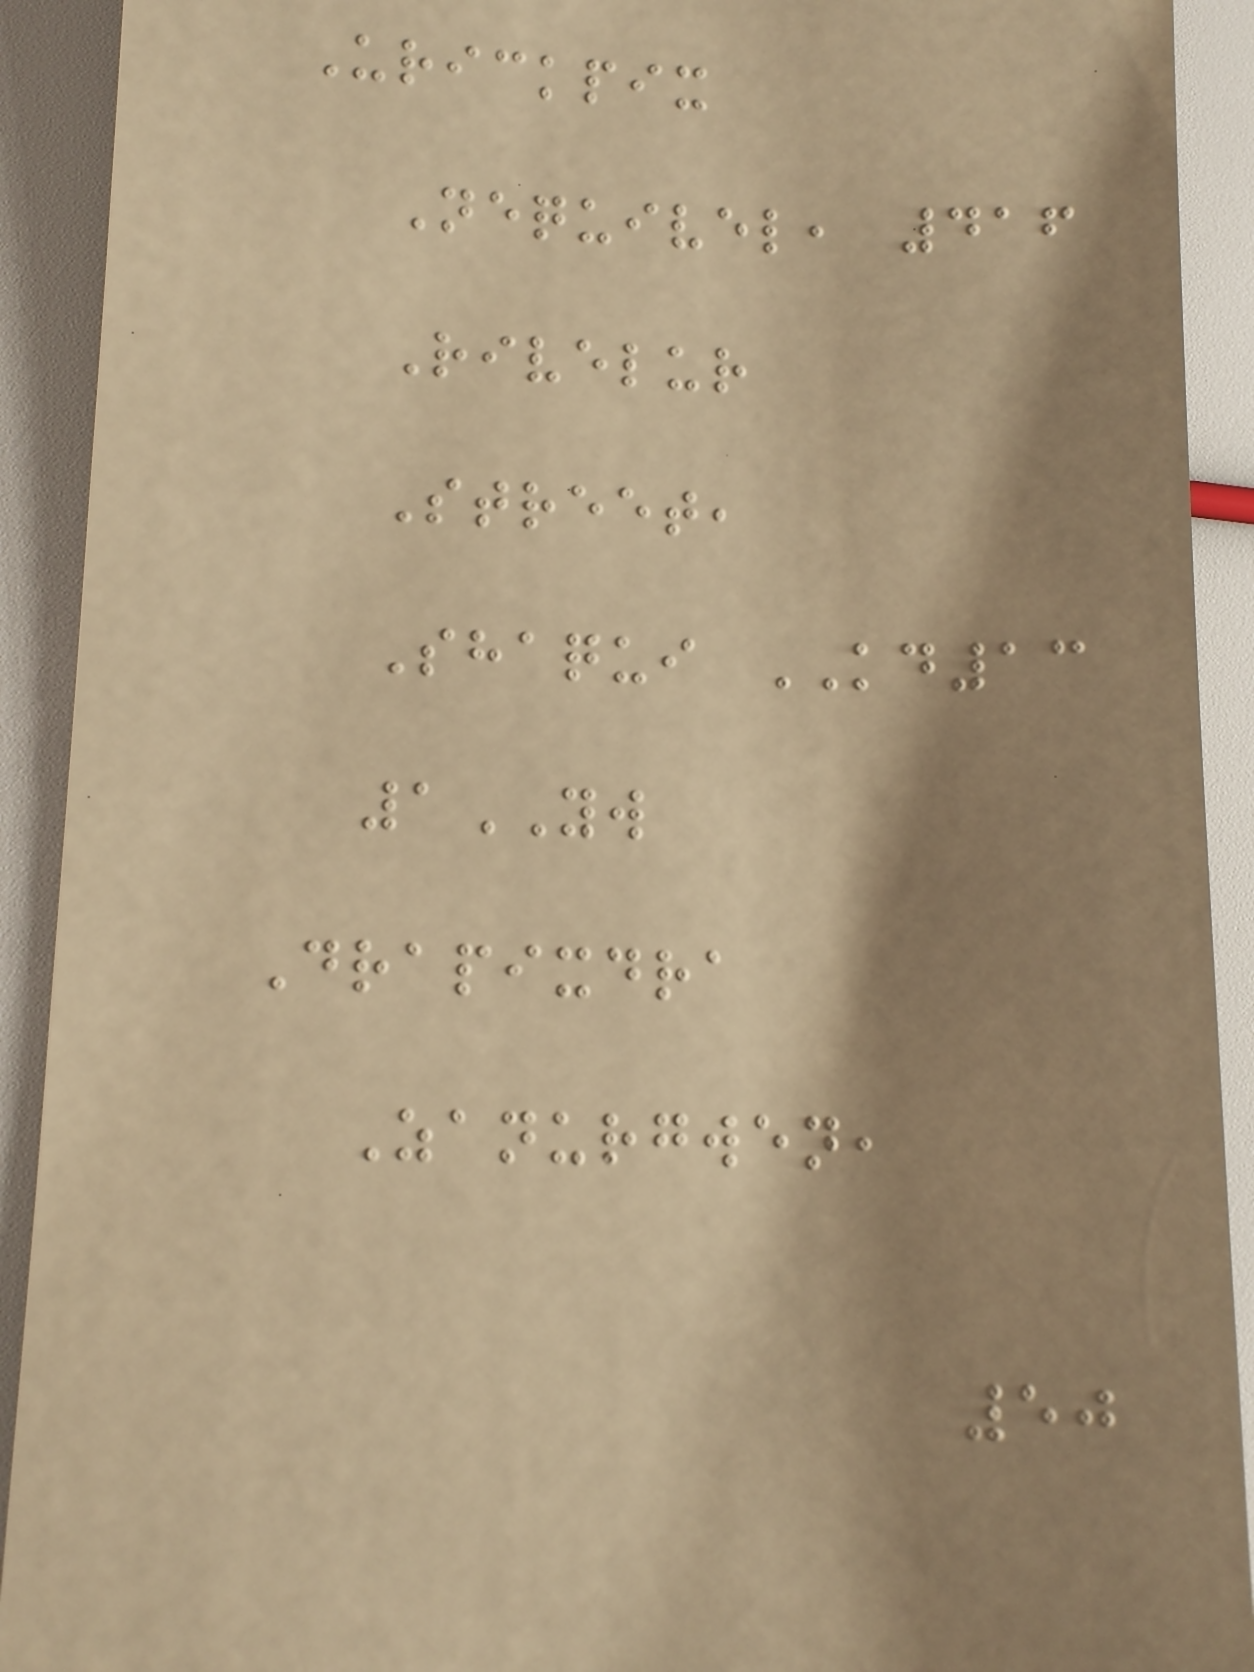Urickpix
Nequivel, 416
Rivelur
Street,
Shaqui KD13
1YW
Drapixdra
Zanurgwen,
50
